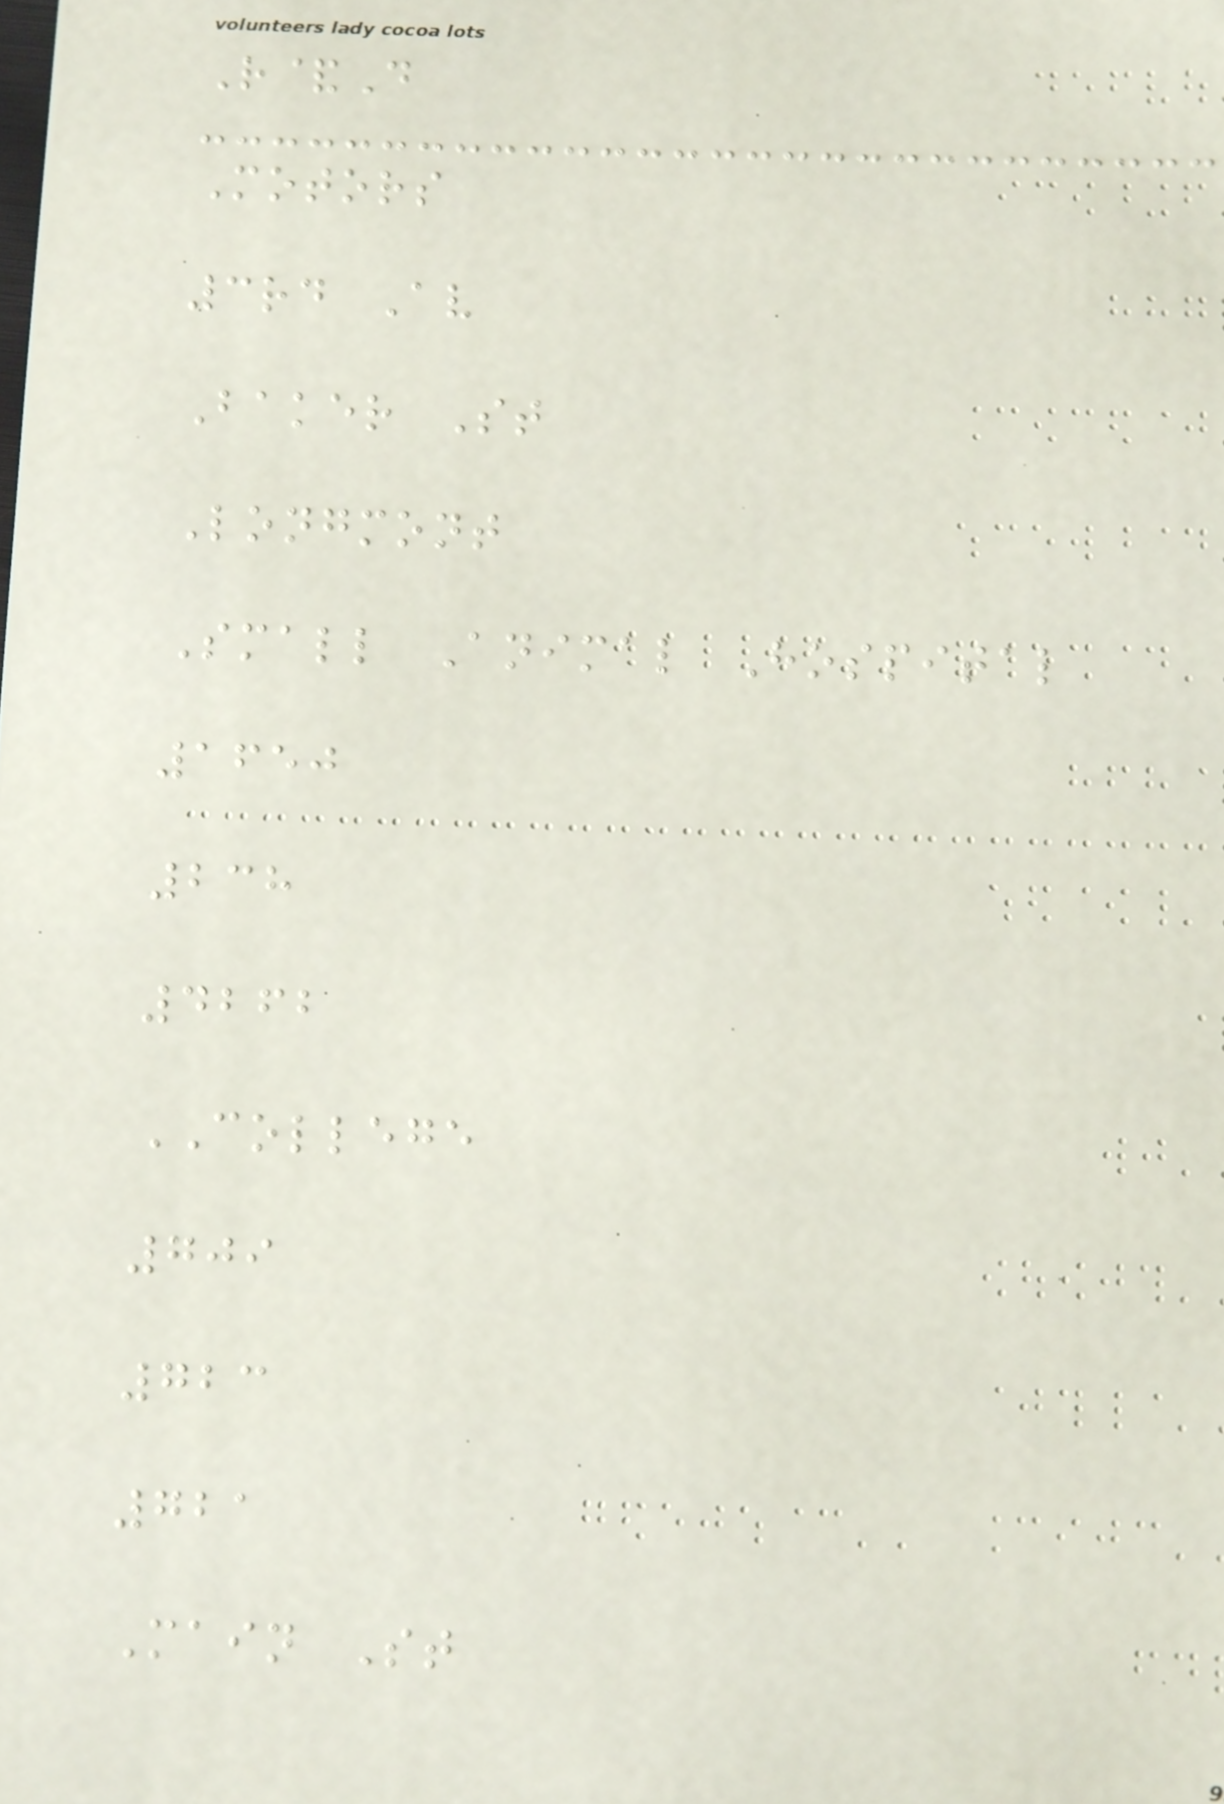R&D
Motors
3rd Av
Baker St
Longmont
Small Animal Hospital
1650
238
4262
COLLEGE
709
723
721
Main St
